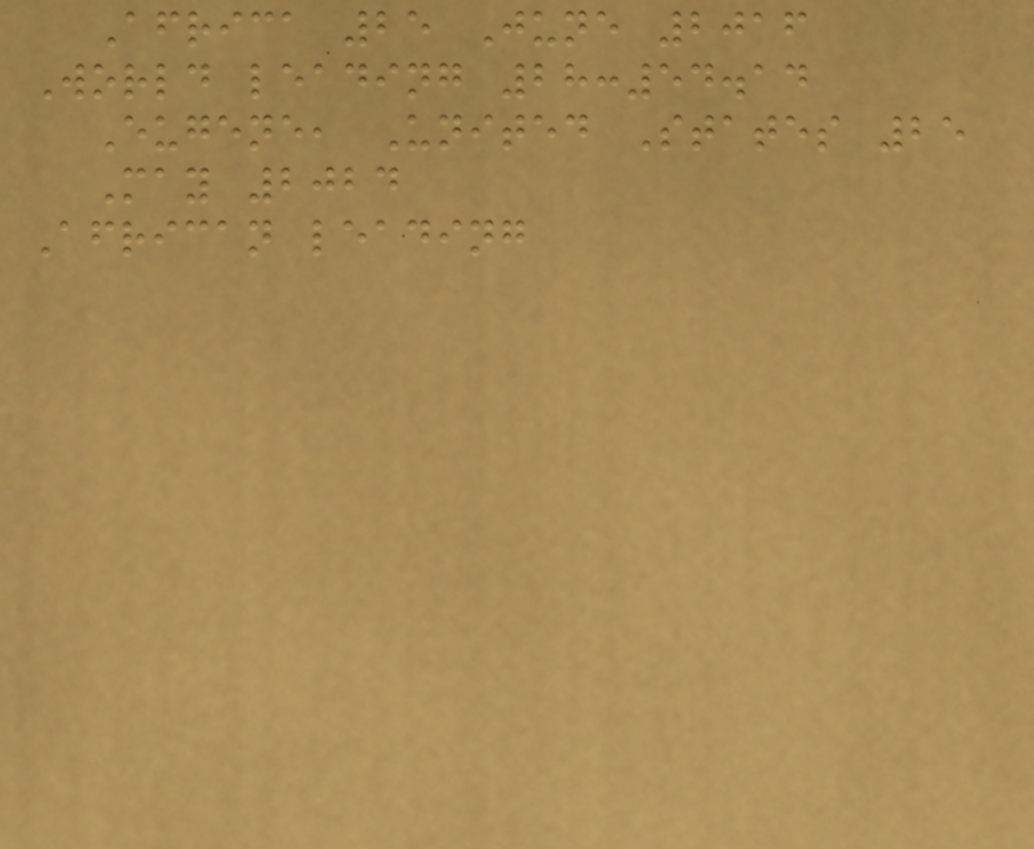Africa 25 June 2016
World leading 28:54.14
Eugene, United States 25
May 2024
African leading
